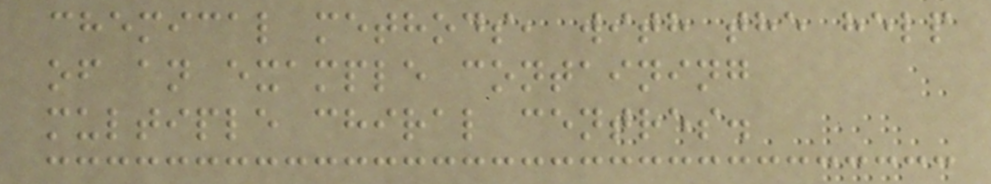chemical methods, with the help
of an example containing
multiple chiral centres.
